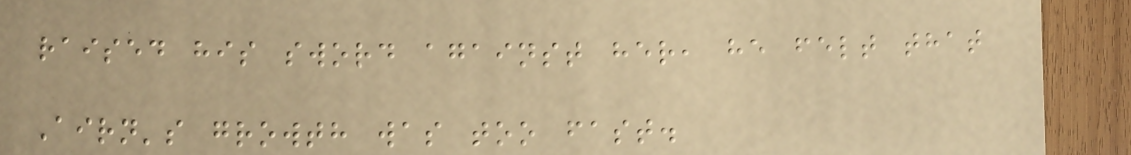raised his sword against her, he felt that
Airn's growth was too fast.
